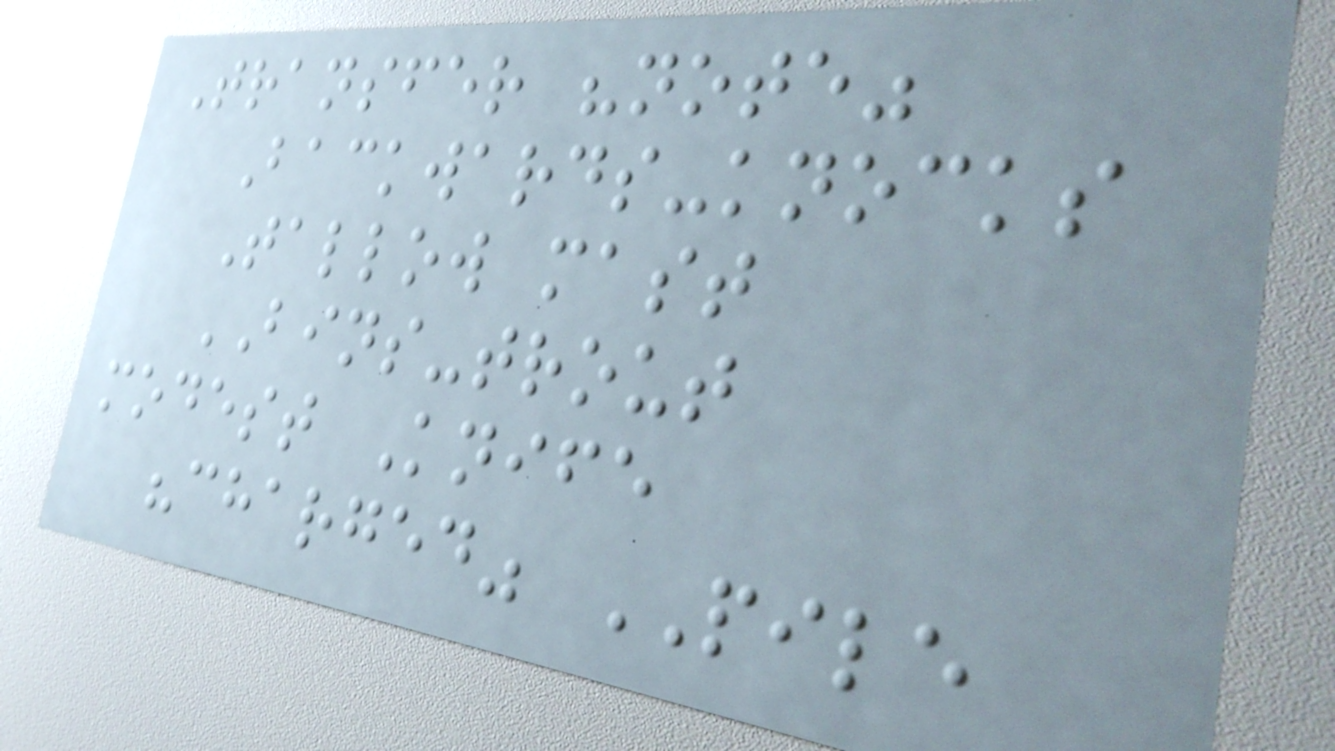Transfer "note"
Backwards-knocks
Tallow mast
BINS-trout
modest Knife
"charged" PILE
